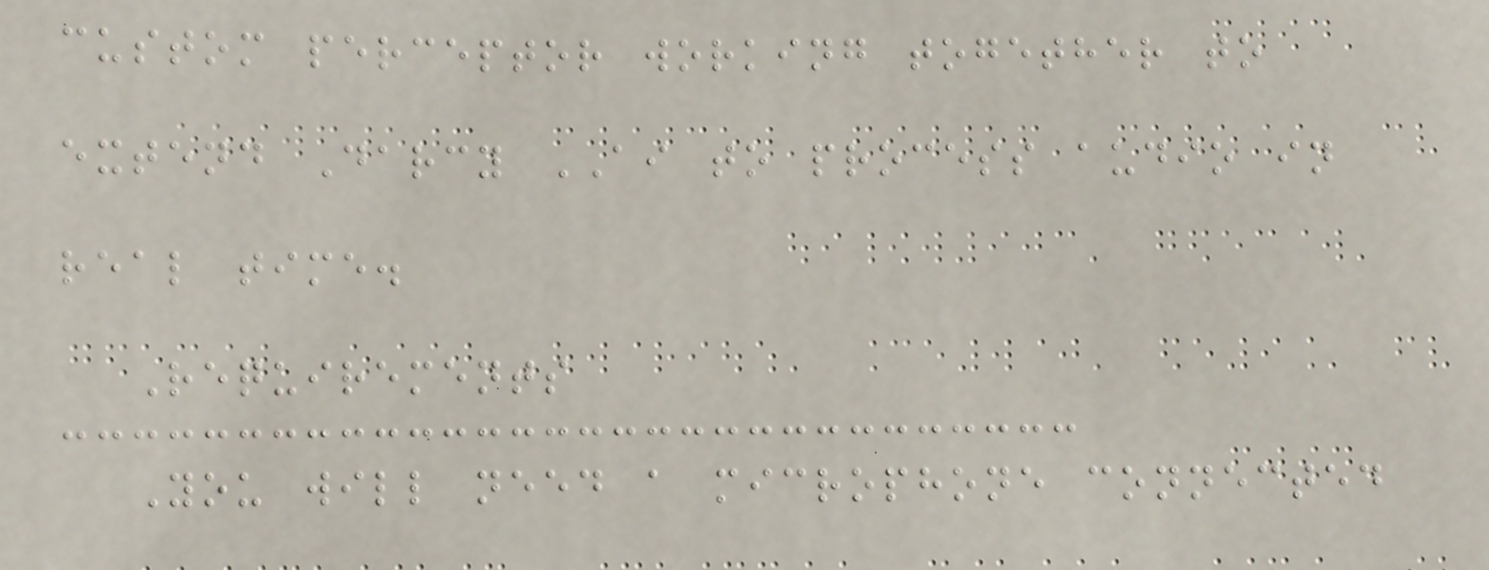custom perceptor working together to
extend Darcy AI to process audio in
real time.
Requirements
You will need a microphone connected
